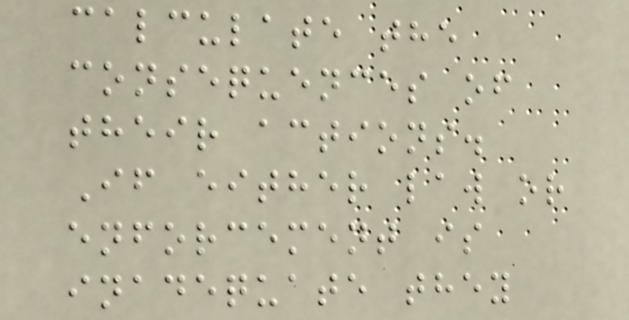calculate the
consequences of
their actions.
If either law or
enforcement is
inadequate they
